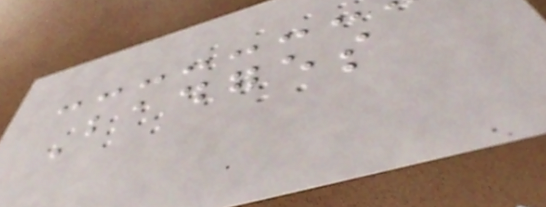Badges
